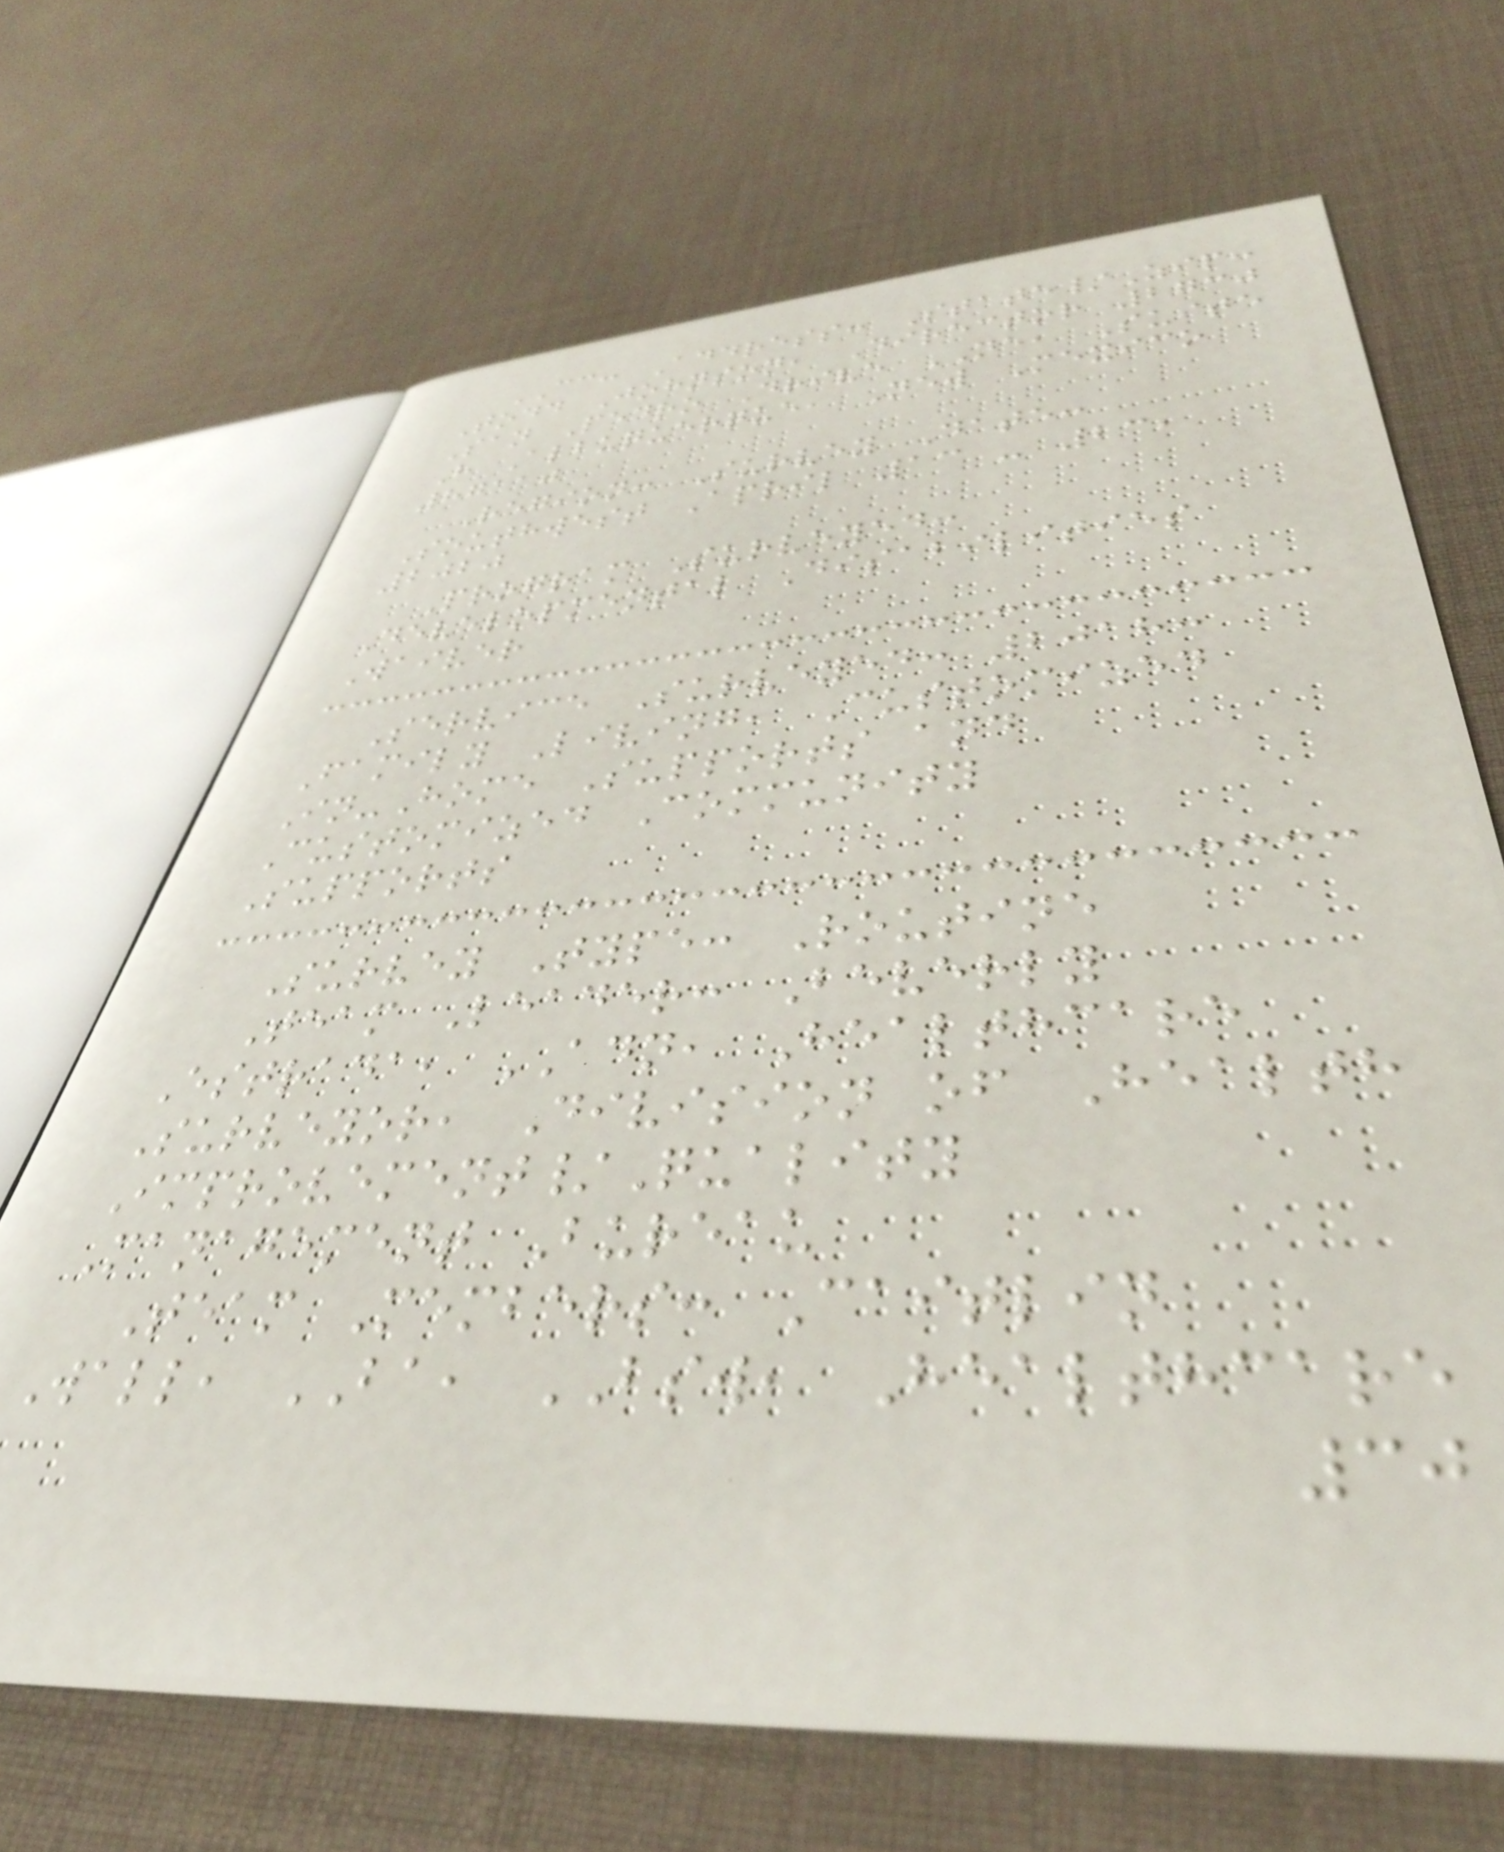CC: Address: State/Zip:
Todd Johnson, Director 2730
San Pedro Drive NE, Suite
H Albuquerque, New Mexico
87110
Region: Survey Date:
Southwest April 13 - 23,
2020
Program Surveyed:
Developmental Disabilities
Waiver
Service Surveyed: 2018:
Family Living, Customized
In-Home Supports and
Customized Community
Supports
Survey Type: Routine
Team Leader: Beverly
Estrada, ADN, Healthcare
Surveyor, Division of Health
Improvement/Quality
Management Bureau
Team Members: Caitlin
Wall, BA, BSW, Healthcare
30
